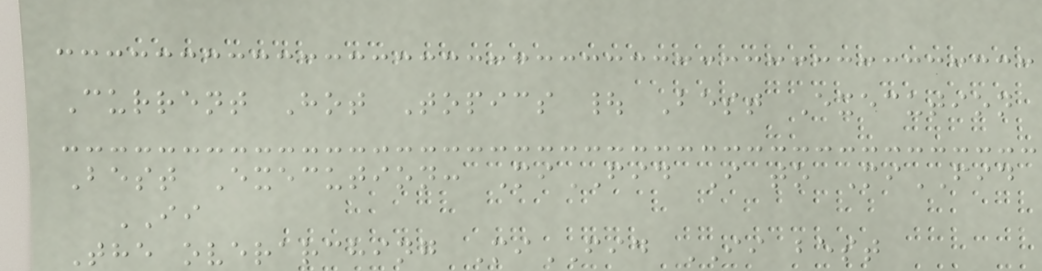Current Hot Topics | Best Execution
Best Execution: MiFID I to MiFID
II
The overarching MiFID II best
